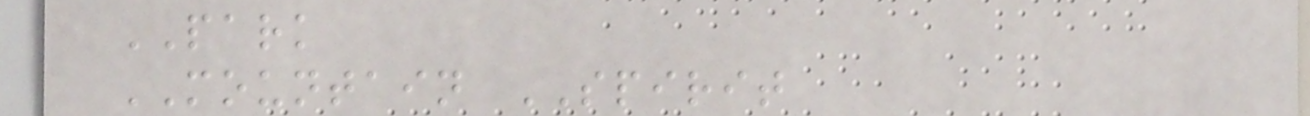PARK
MOUNTAIN SPIRIT
